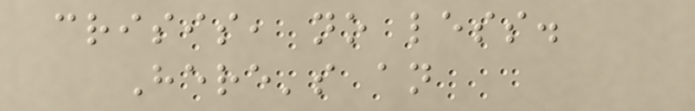crisis, no less.
Here's an
